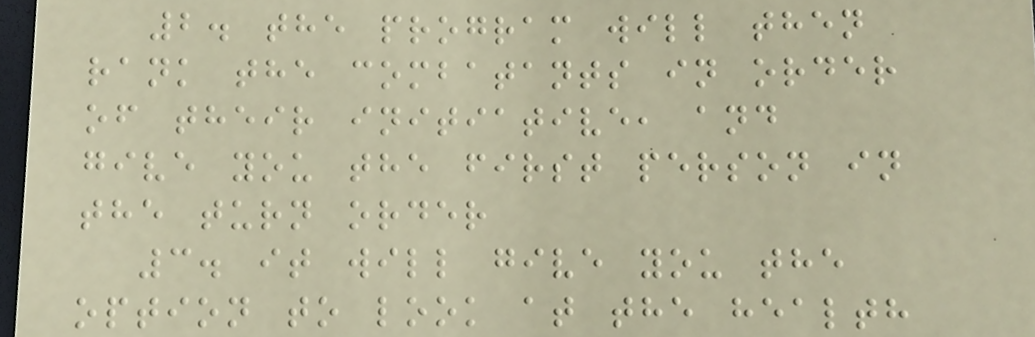2. the program will then
rank the combatants in order
of their initiative, and
give you the first person in
the turn order
3. it will give you the
option to look at the health
